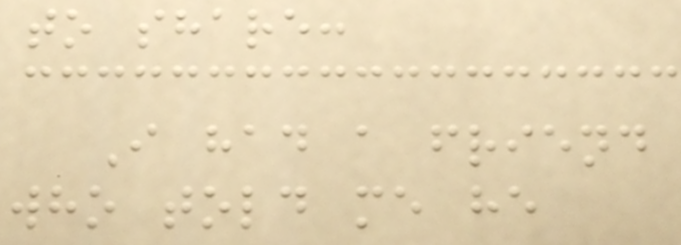to share:
I had a friend
who told me he
